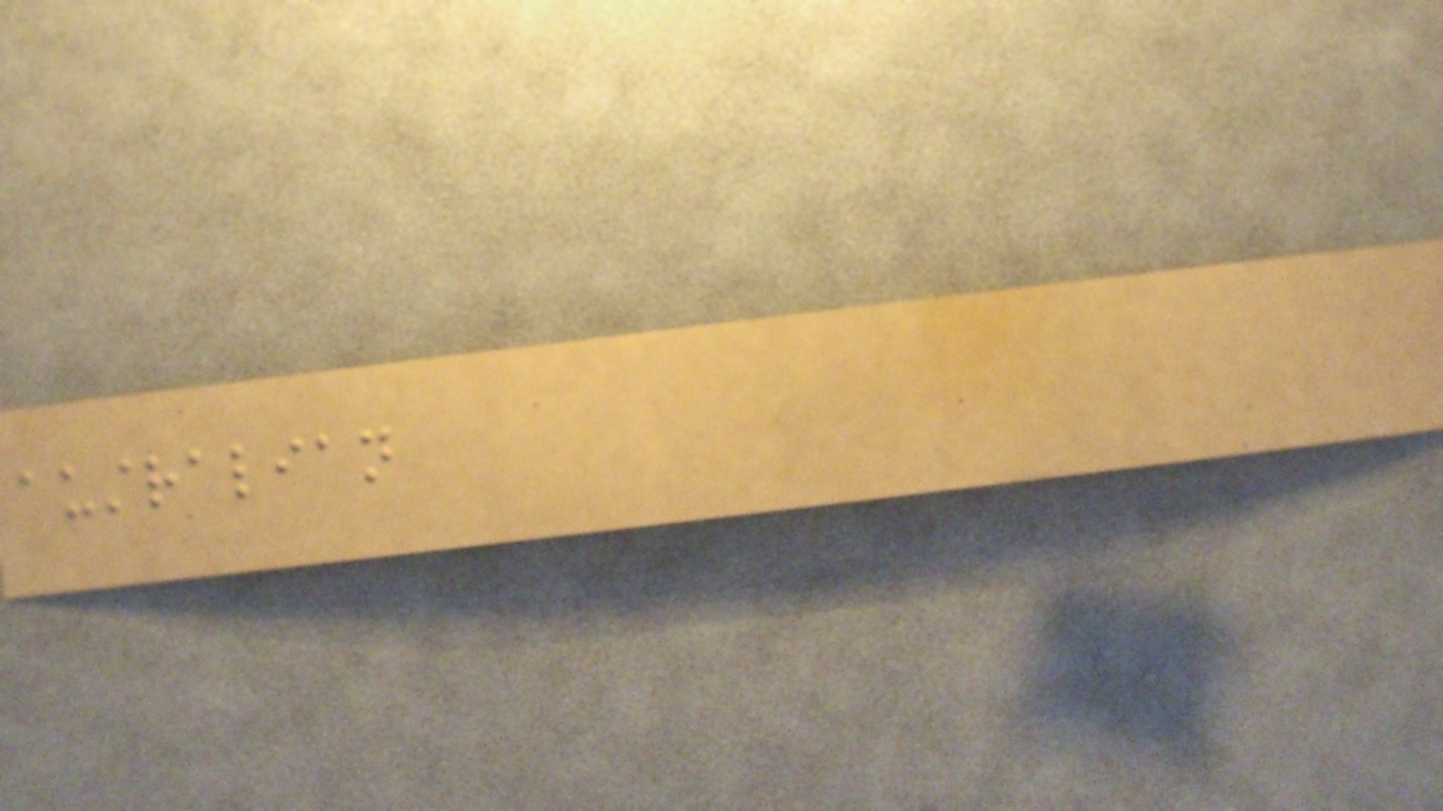australian
